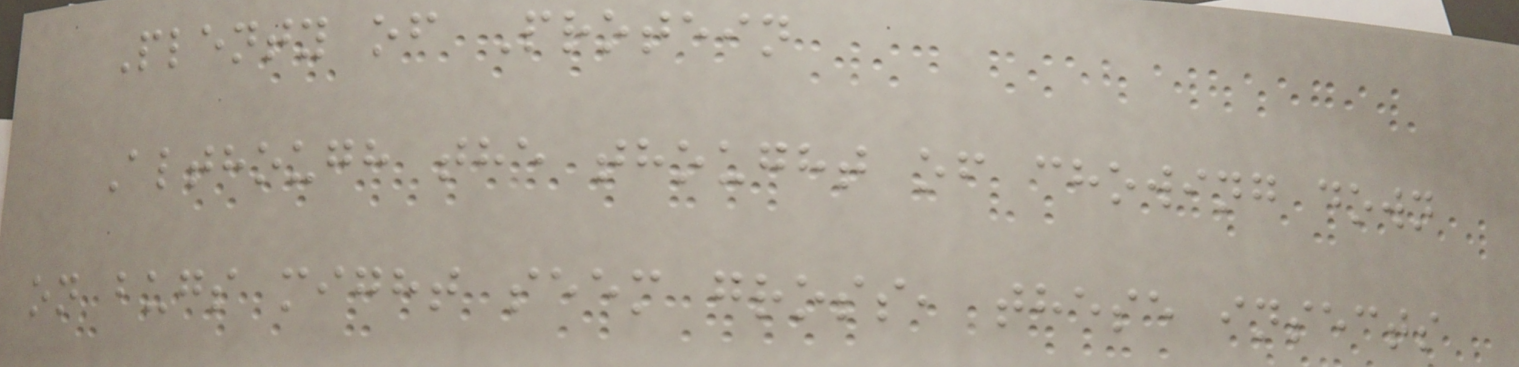Plenty of Protein
Although the thought of chowing down
on bugs might seem gross, these insects
